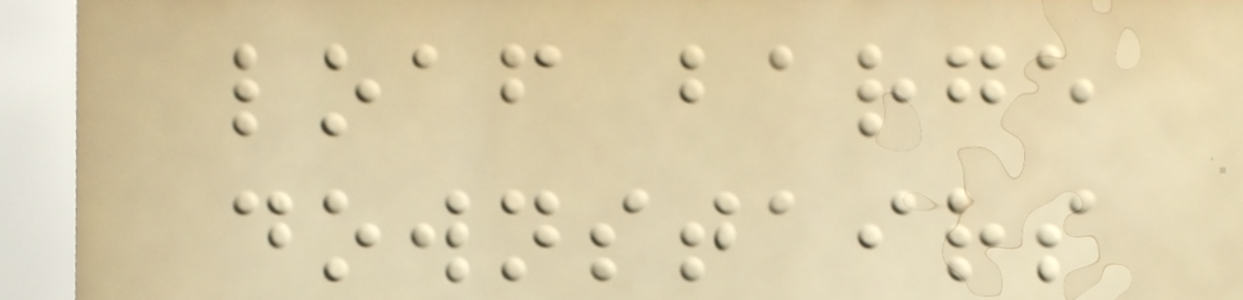loaf barge
downstairs
